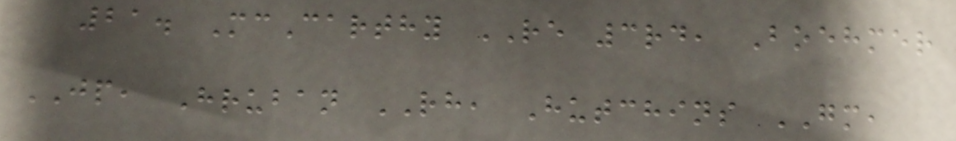21. McCarthy RE 3rd, Boehmer
JP, Hruban RH, Hutchins GM,
